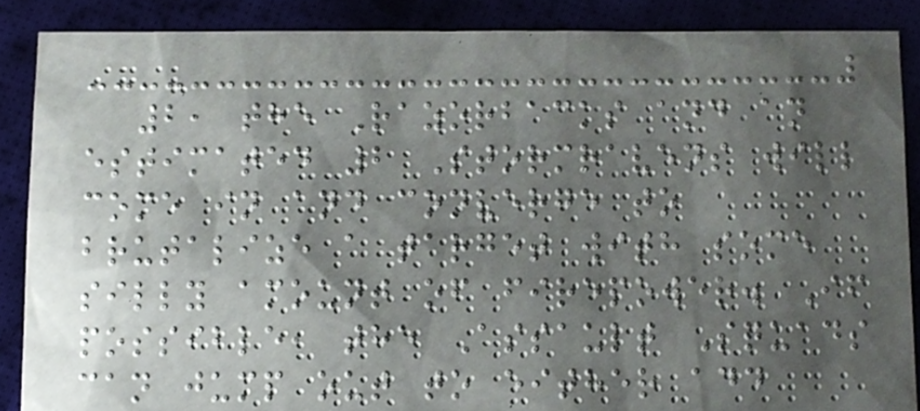2, the Razorbacks and an
estimated 2 Stormravens will
come in and converge to
brutalize a target with some
silly amount of firepower. If
possible, the Assault Squads
can jump out to either add
